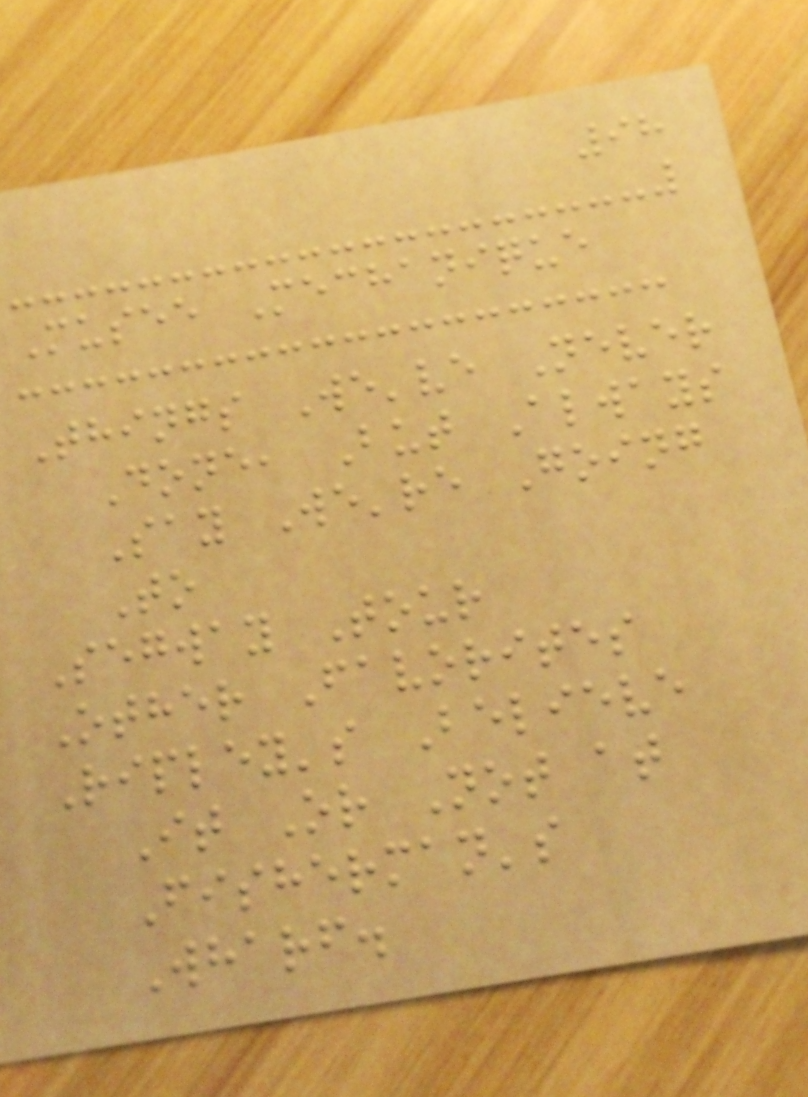98
Musee Mechanique
Things We've Never
Done, But Always
Say We're Going
To
Segway Tour
Other Favorites
Ripley's Believe
It Or Not at
Fisherman's
Wharf.
